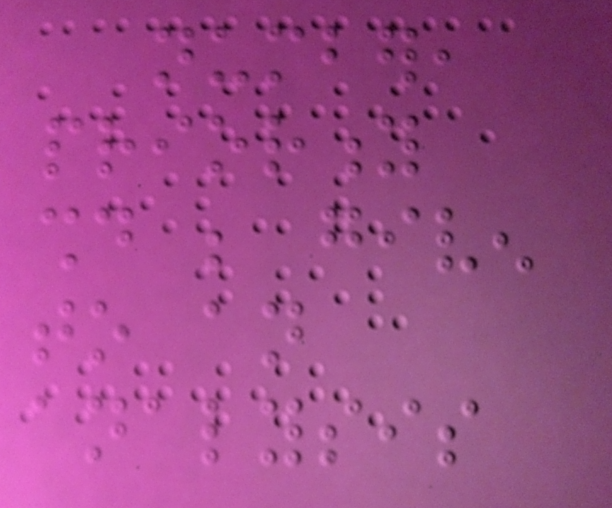number,
priority
should be given
to an
analysis
